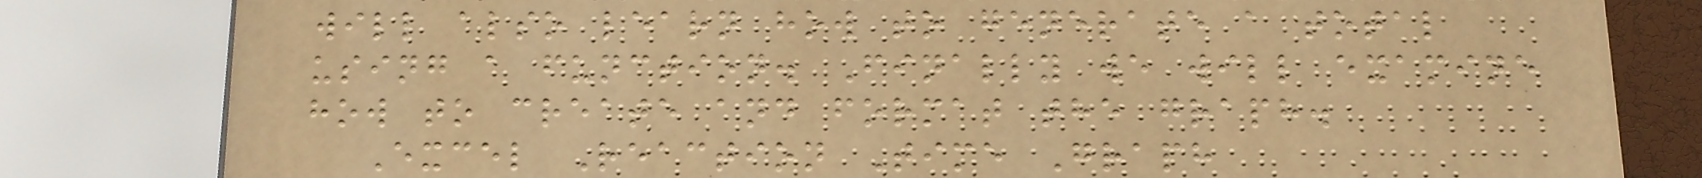will also learn how to generate a total
using a function. Finally we will examine
how to create and format the graph.
Excel Reaction Time Graph
